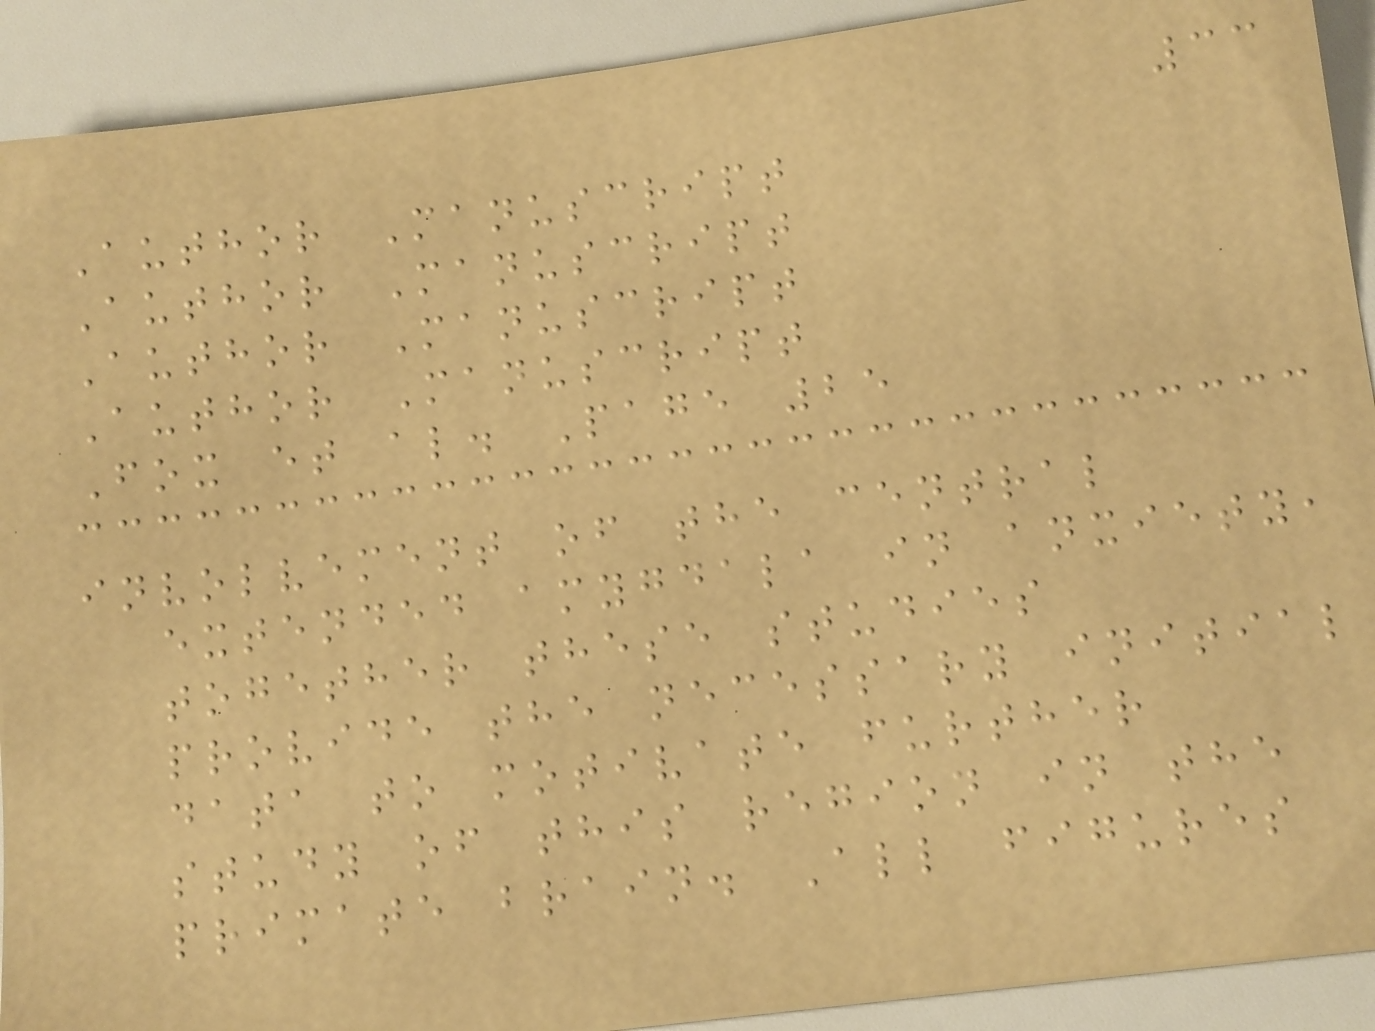33
Author Manuscript
Author Manuscript
Author Manuscript
Author Manuscript
Fox et al. Page 25
involvement of the central
extended amygdala in anxiety,
together these studies
provide the necessary initial
data to motivate further
study of this region in the
primate brain. All figures
